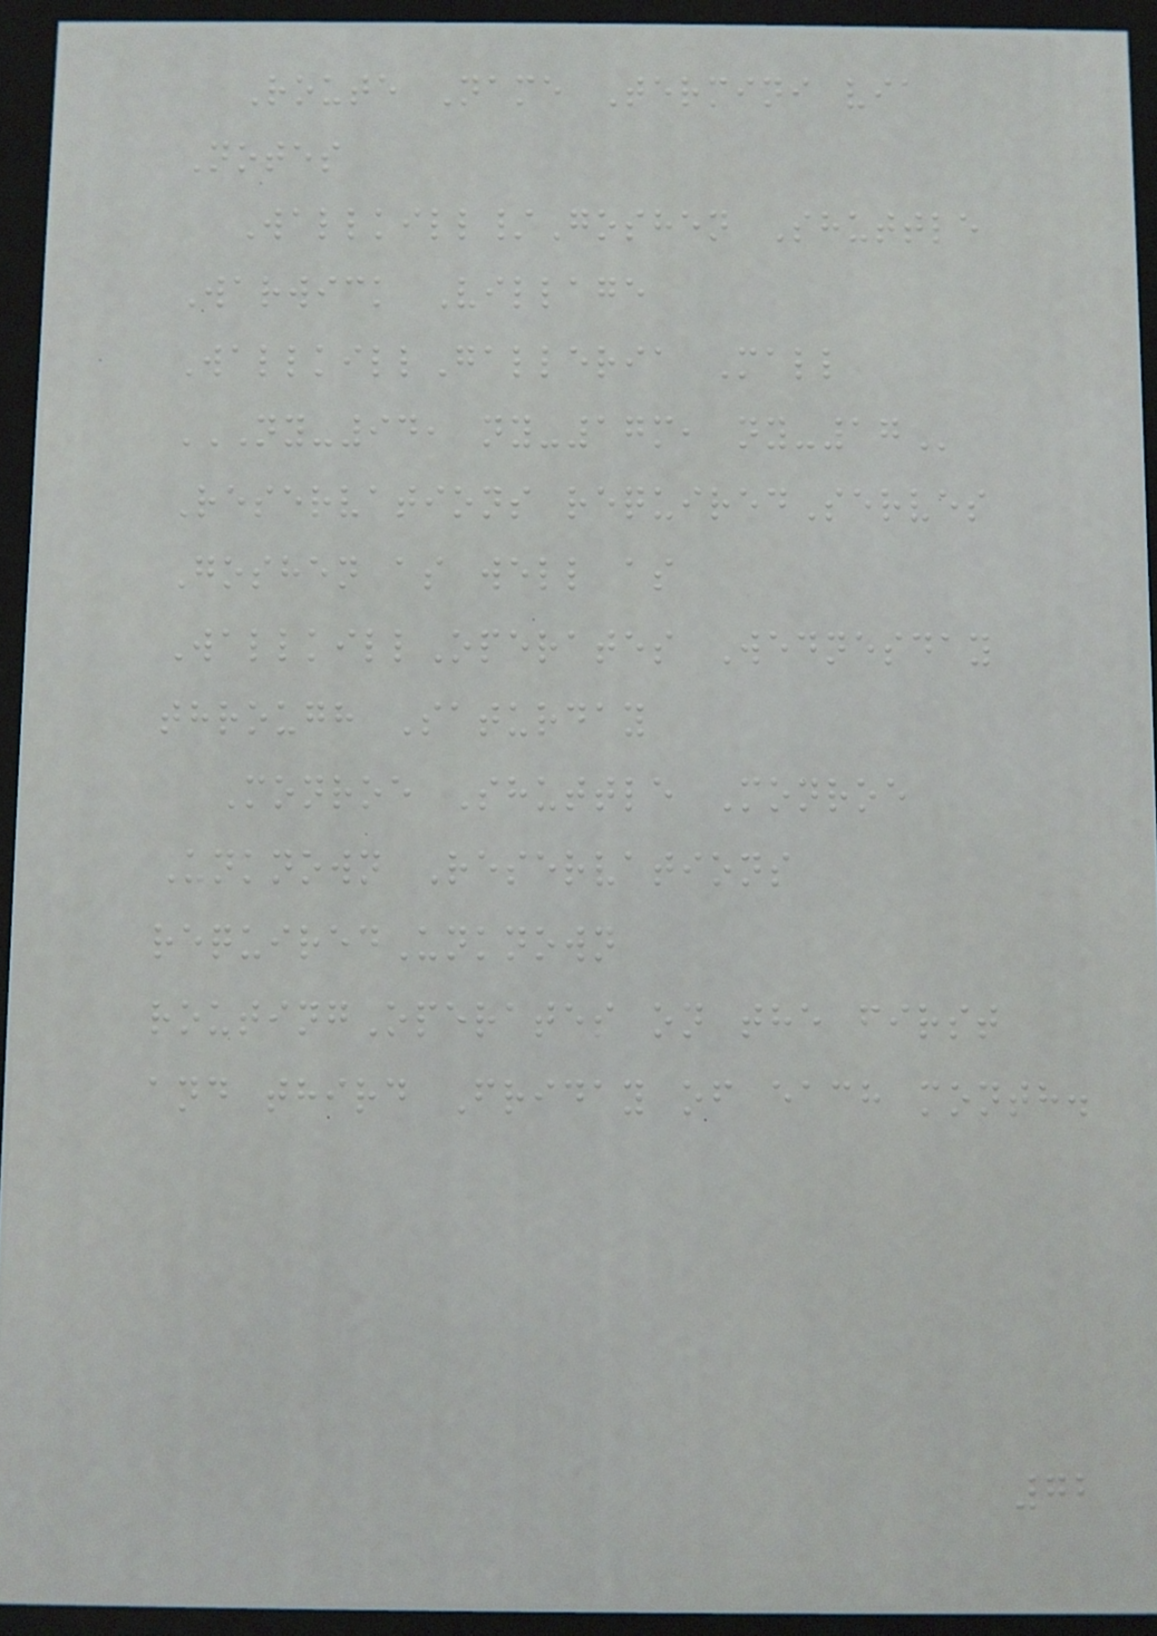Route Name Termini via
Notes
Wallkill/Goshen Shuttle
Warwick Village
WallkillGalleria Mall
NY-94, NY-17M, NY-17
Reservations requiredServes
Goshen as well as
WallkillOperates Wednesday
through Saturday
Monroe Shuttle Monroe
Unknown Reservations
requiredUnknown
routingOperates on the first
and third Friday of each month.
72
